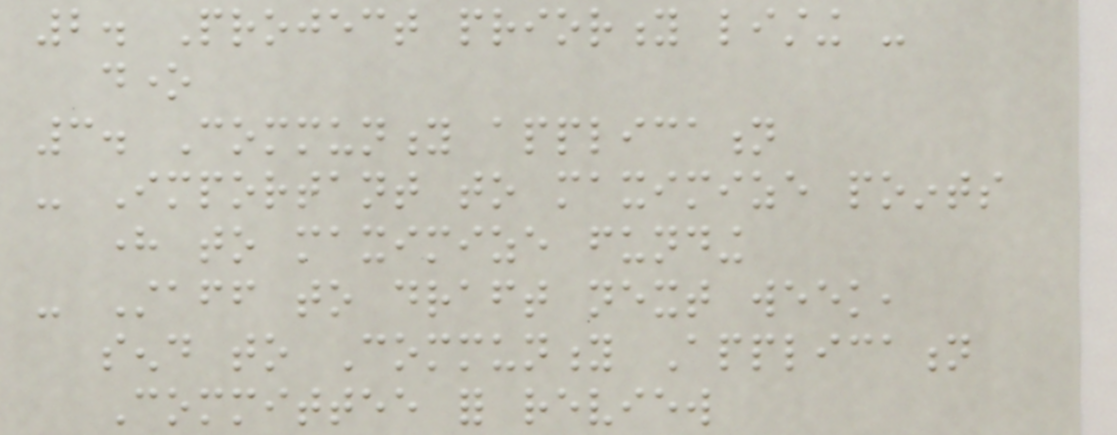2. Project priority listing -
done
3. Community application
- Important to maximize points
here to maximize funding
- Staff to draft next week,
send to Community Application
Committee for review
